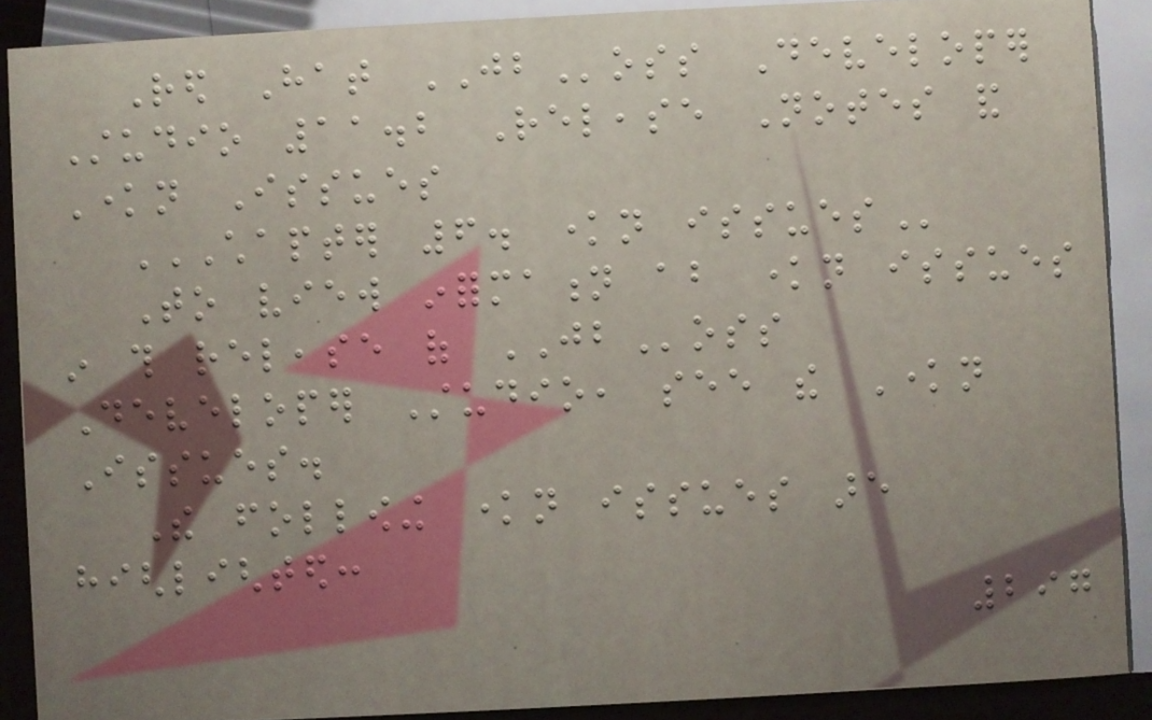Red Hat JBoss Developer
Studio 11.2 Release Notes and
Known Issues
CHAPTER 6. KNOWN ISSUES
To view information about known issues
in this release of JBoss
Developer Studio, see the Known
Issues.
The following known issues are
highlighted:
297
